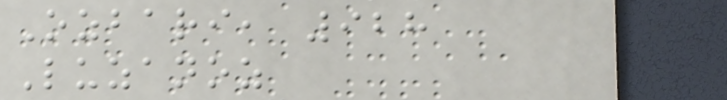Ozbari, 928
Luzanoz
